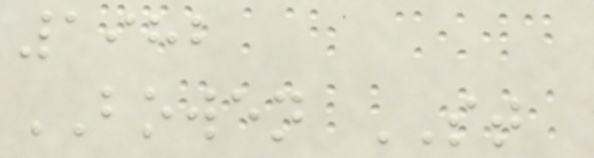1982
BOWEN ST
